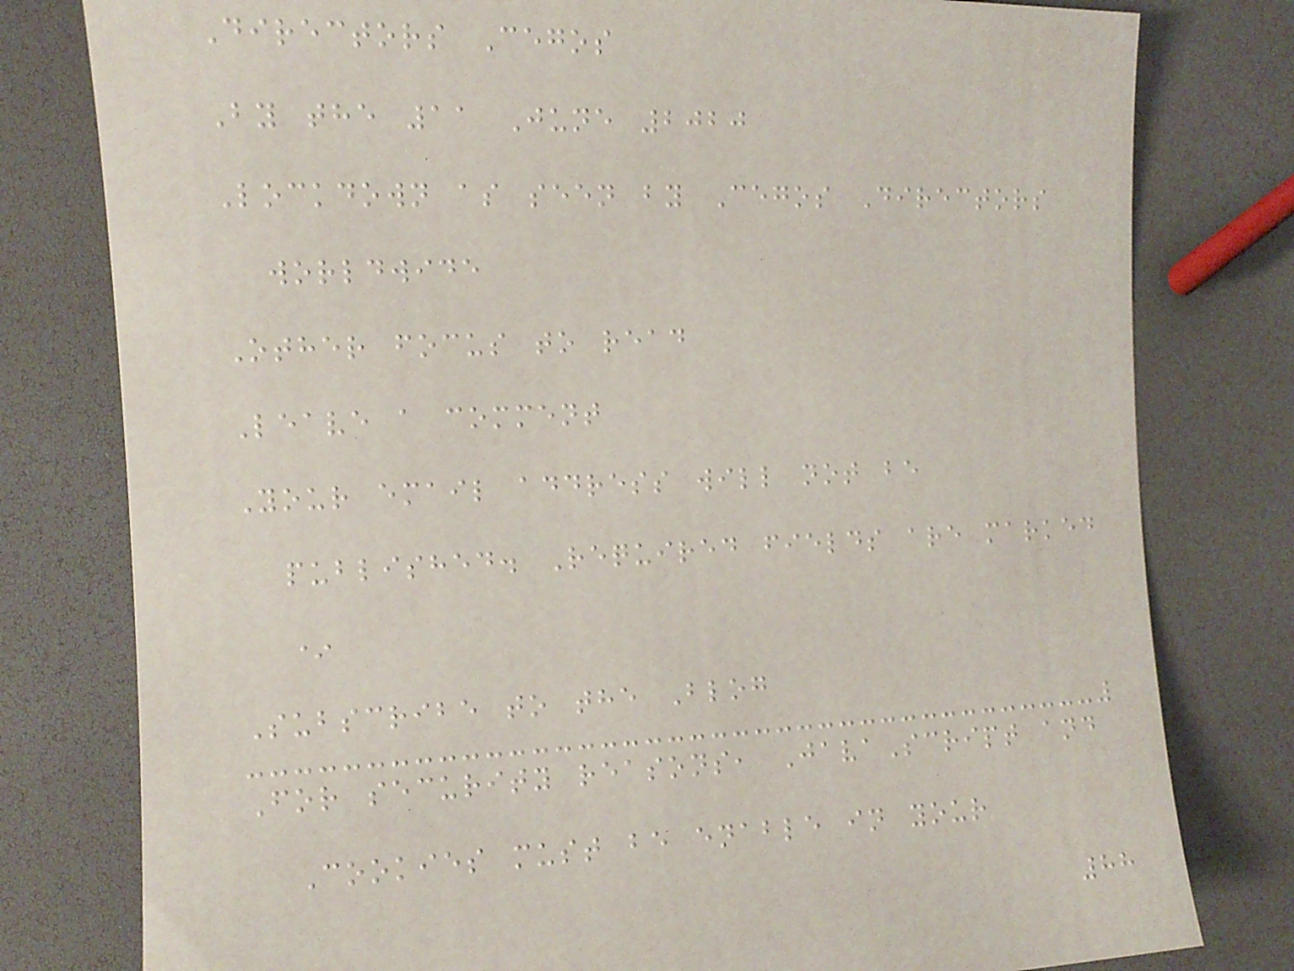Directors Cegos
By the 11 June 2020
Lockdown as seen by Cegos Directors
worldwide
Other focus to read
Leave a comment
Your email address will not be
published. Required fields are marked
*
Subscribe to the Blog
For security reasons, JavaScript and
Cookies must be enable in your
88
